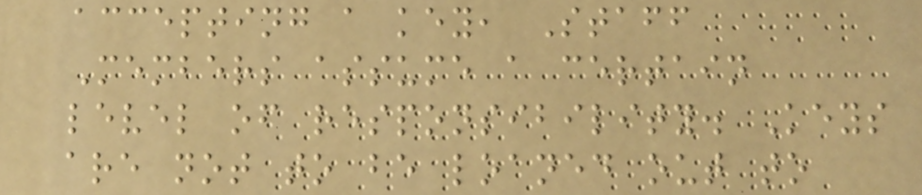accepting a key, Staff
Members assume a certain
level of responsibility. Keys
are not to be loaned out to
